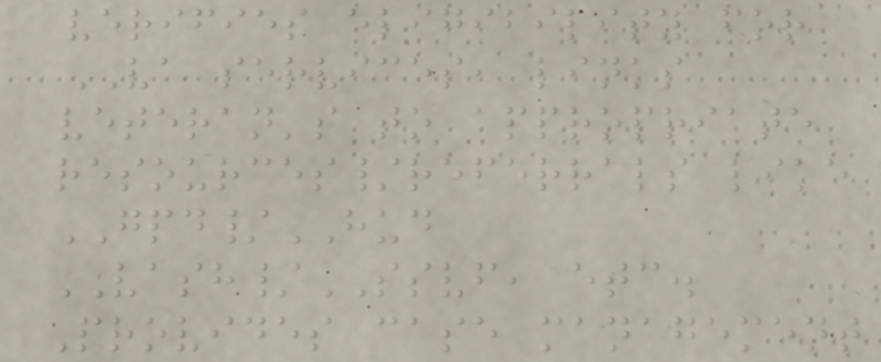verifies eligibility for
VA services, links
veteran's to appropriate
resources/referrals like
GPD/HUD
VASH/SSVF, etc.
Provides case management
